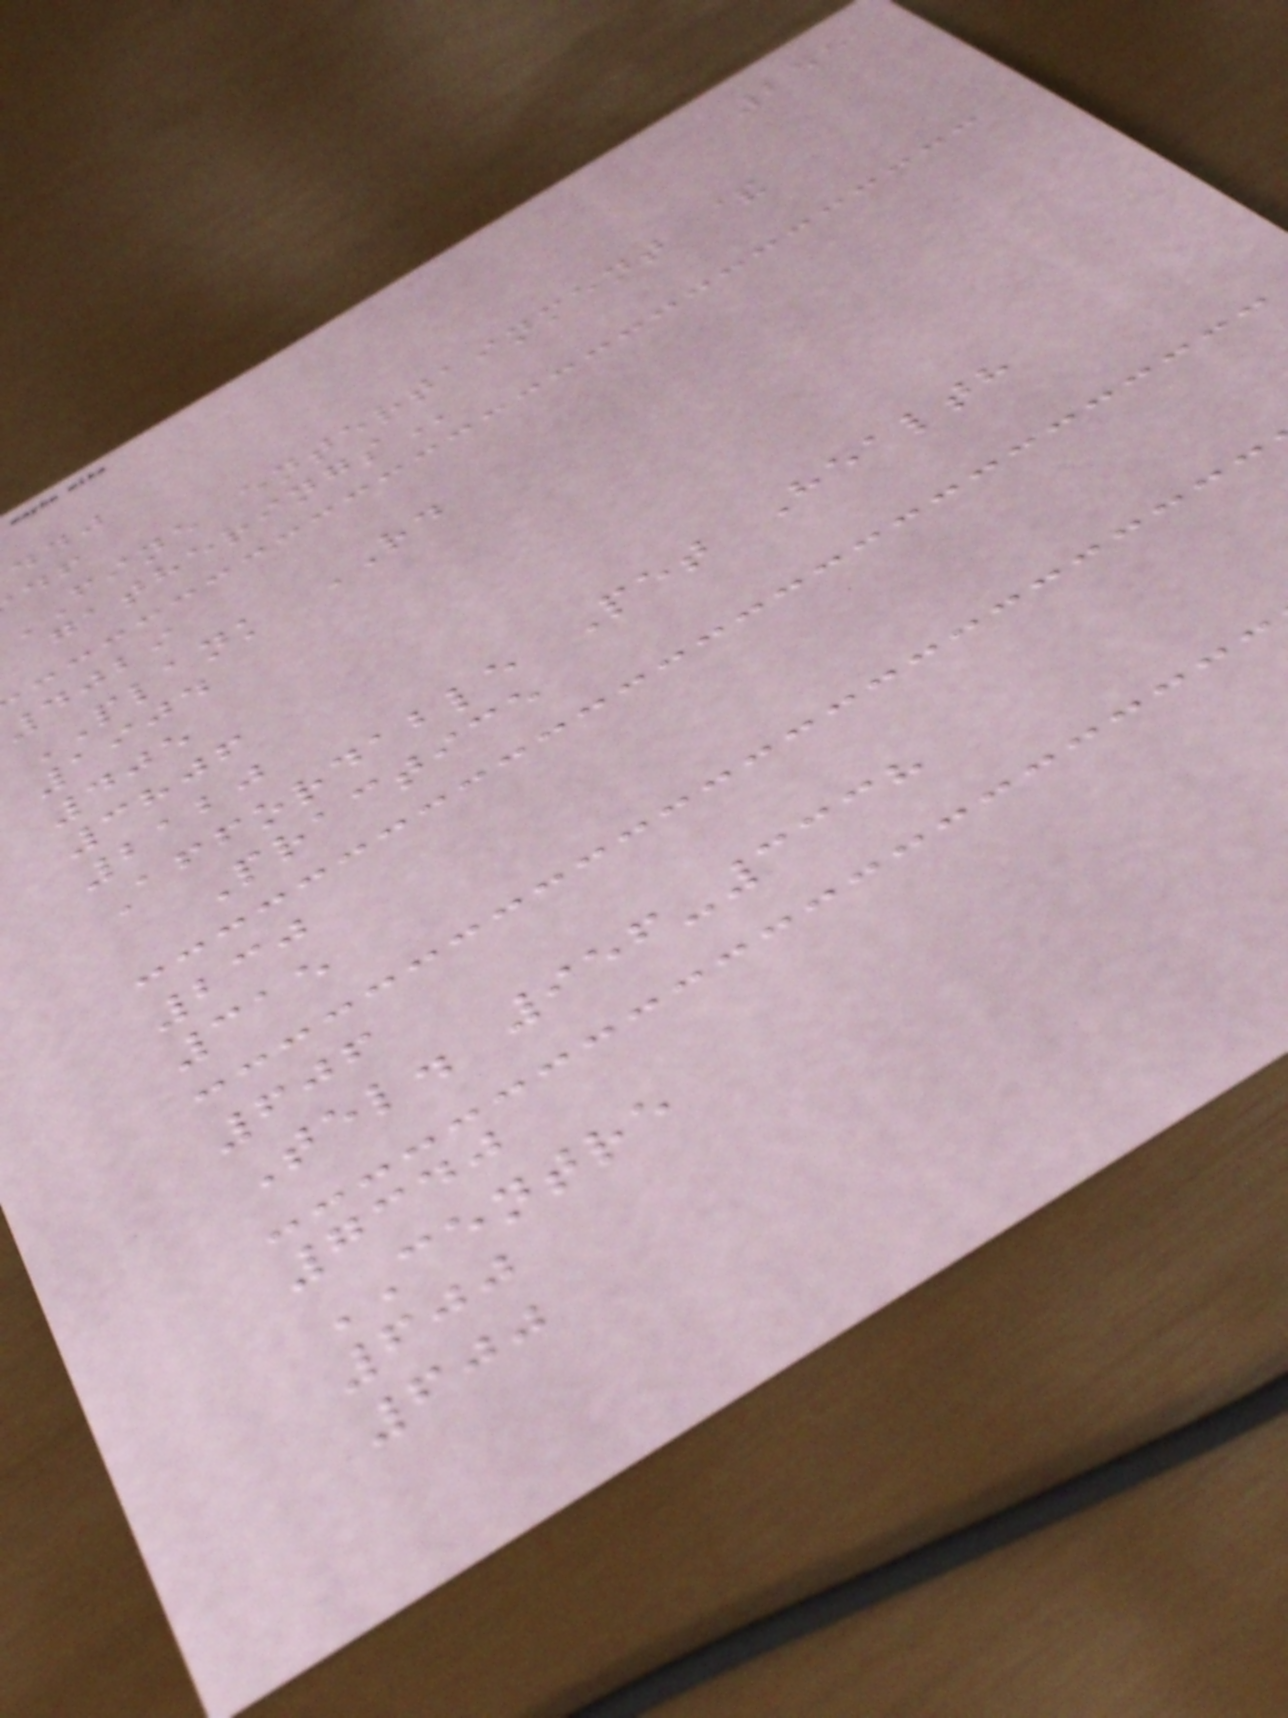255
FINE entertainment &
4029
PLANK RD
1904
405
3806
2120
Affordable Pet Health
Practice
230
315
606
Tel. 956-3338
7340
CENTRE
600
600
